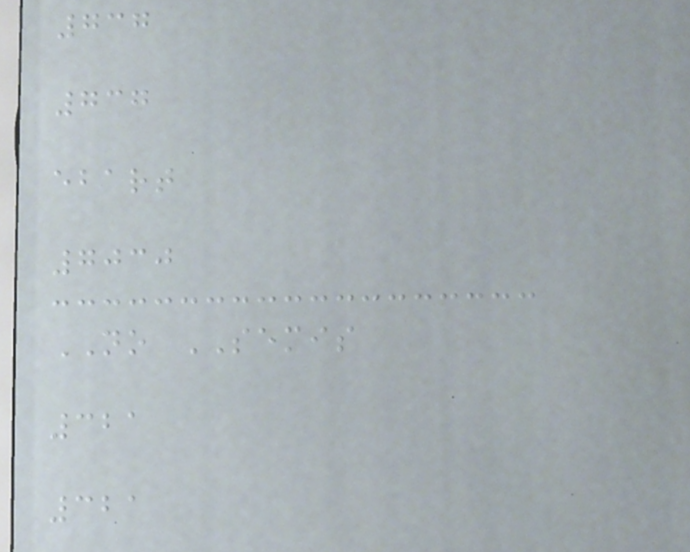737
737
ebart
7030
NO SEMIS
321
321
